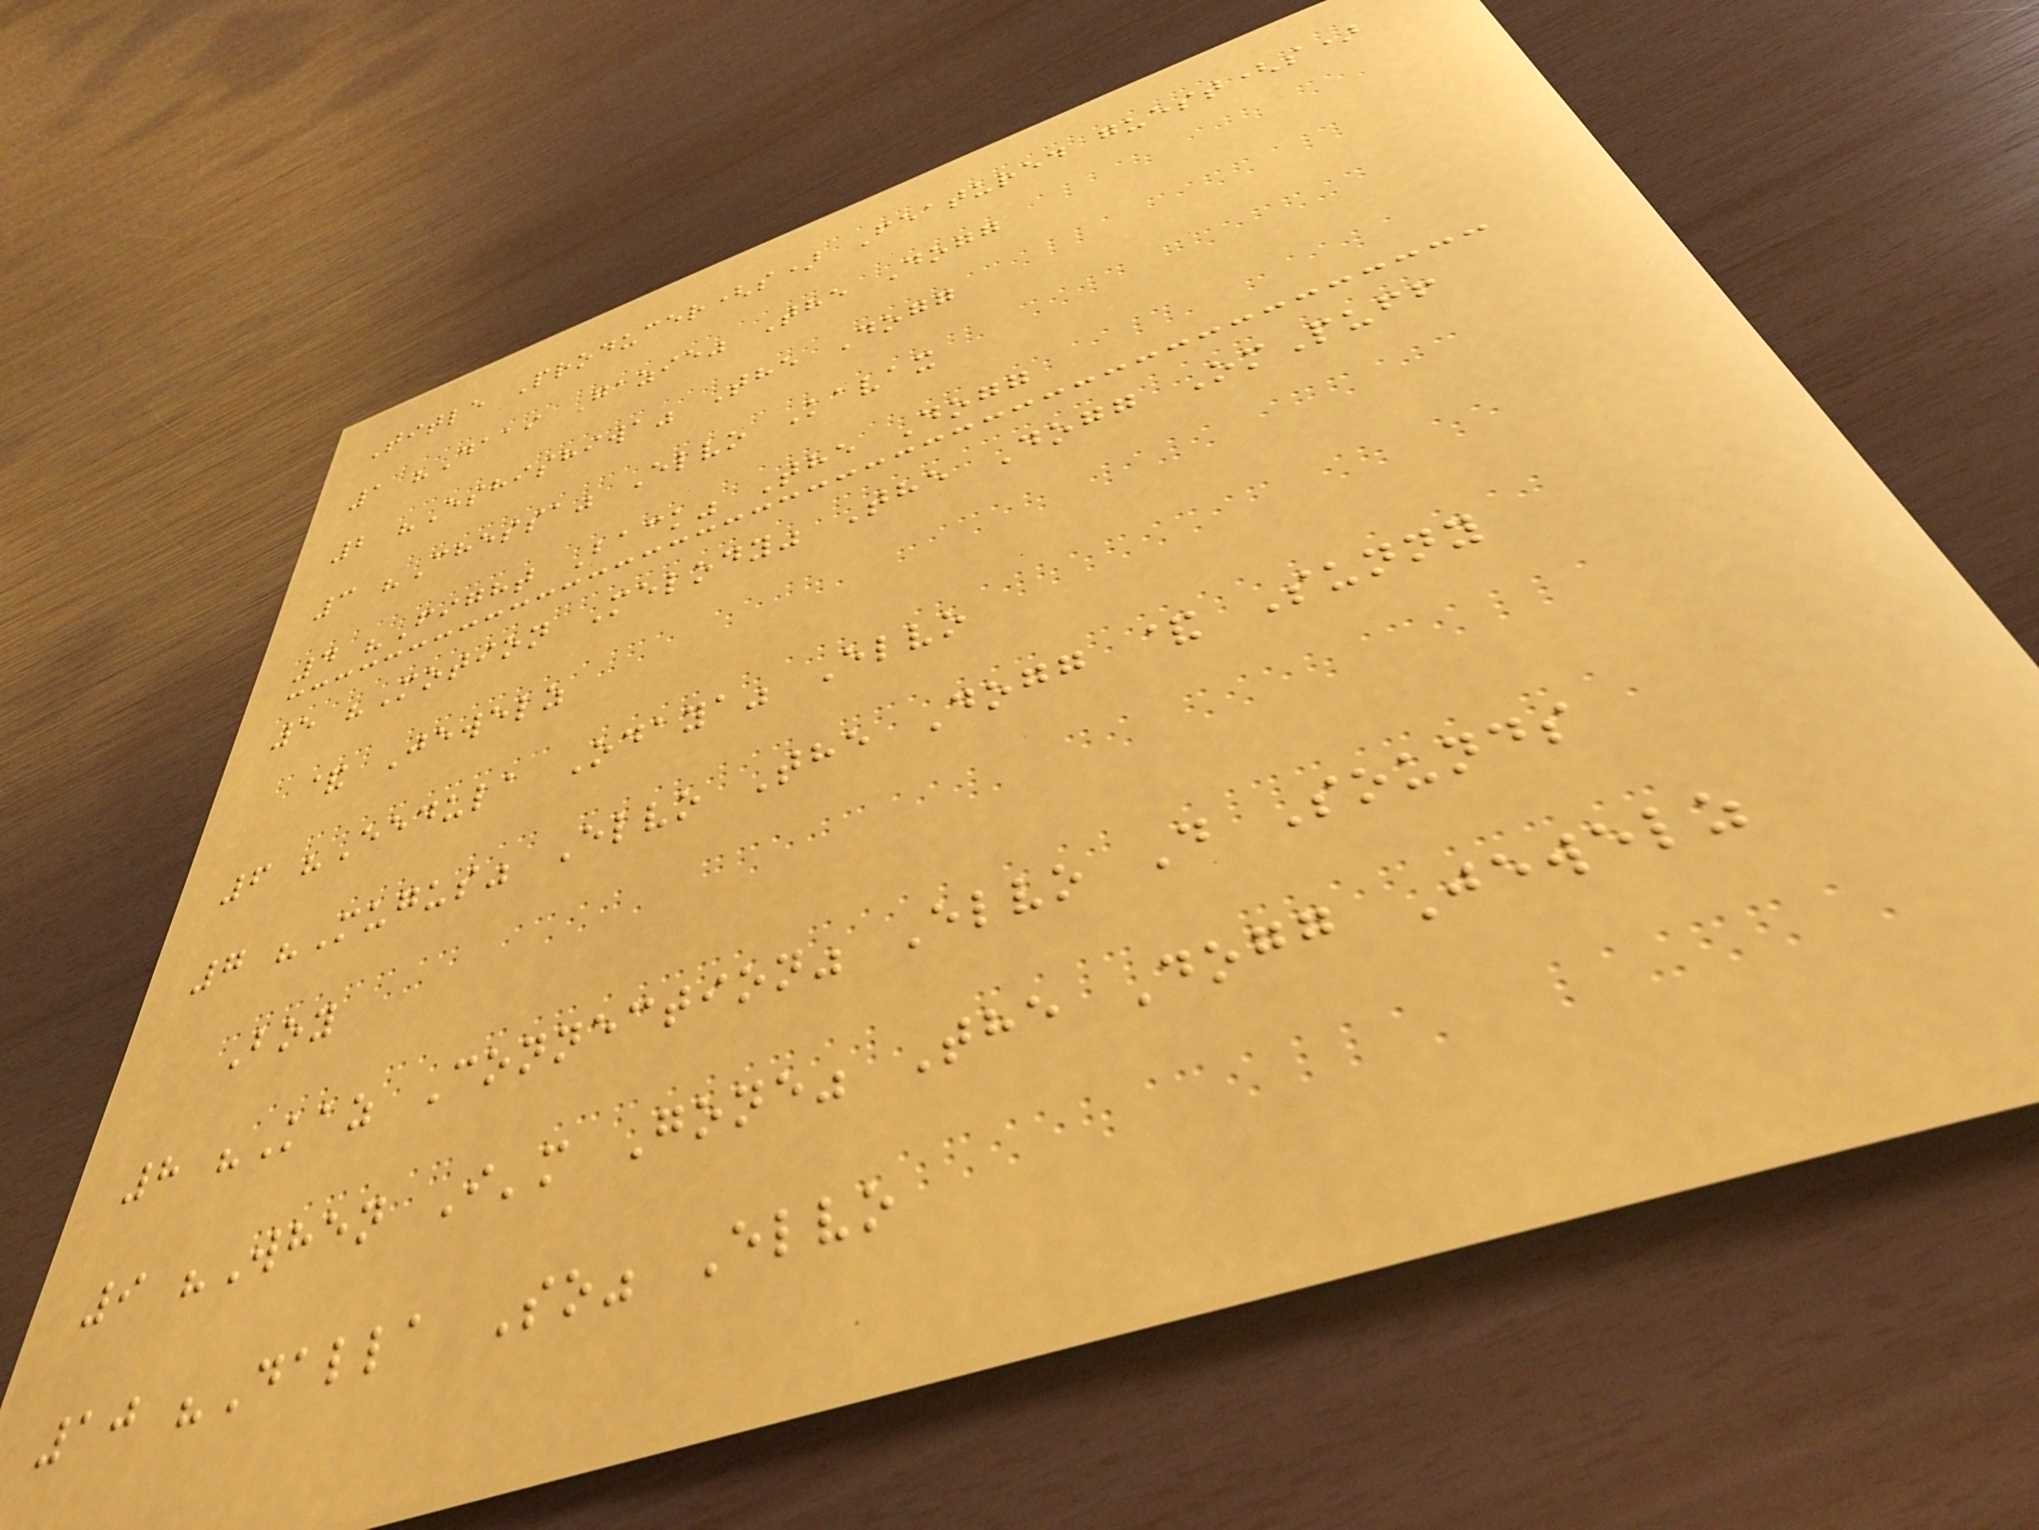Title Producer(s) Featured guest(s)
1 "Daai Gazie" The Dogg
2 "Eshishiwa" The Dogg
3 "Chessa" Elvo Kavax
4 "Fight Back" The Dogg
5 "Motion Melody" The Dogg OmPuff
& Jewelz
6 "Eedula Odaya" Elvo
7 "Mugus" Elvo The Dogg & Sunny
Boy
8 "Kaz Connection" Elvo D Sounds
9 "When I'm Gone" The Dogg Jewelz
10 "Dalla So" Elvo
